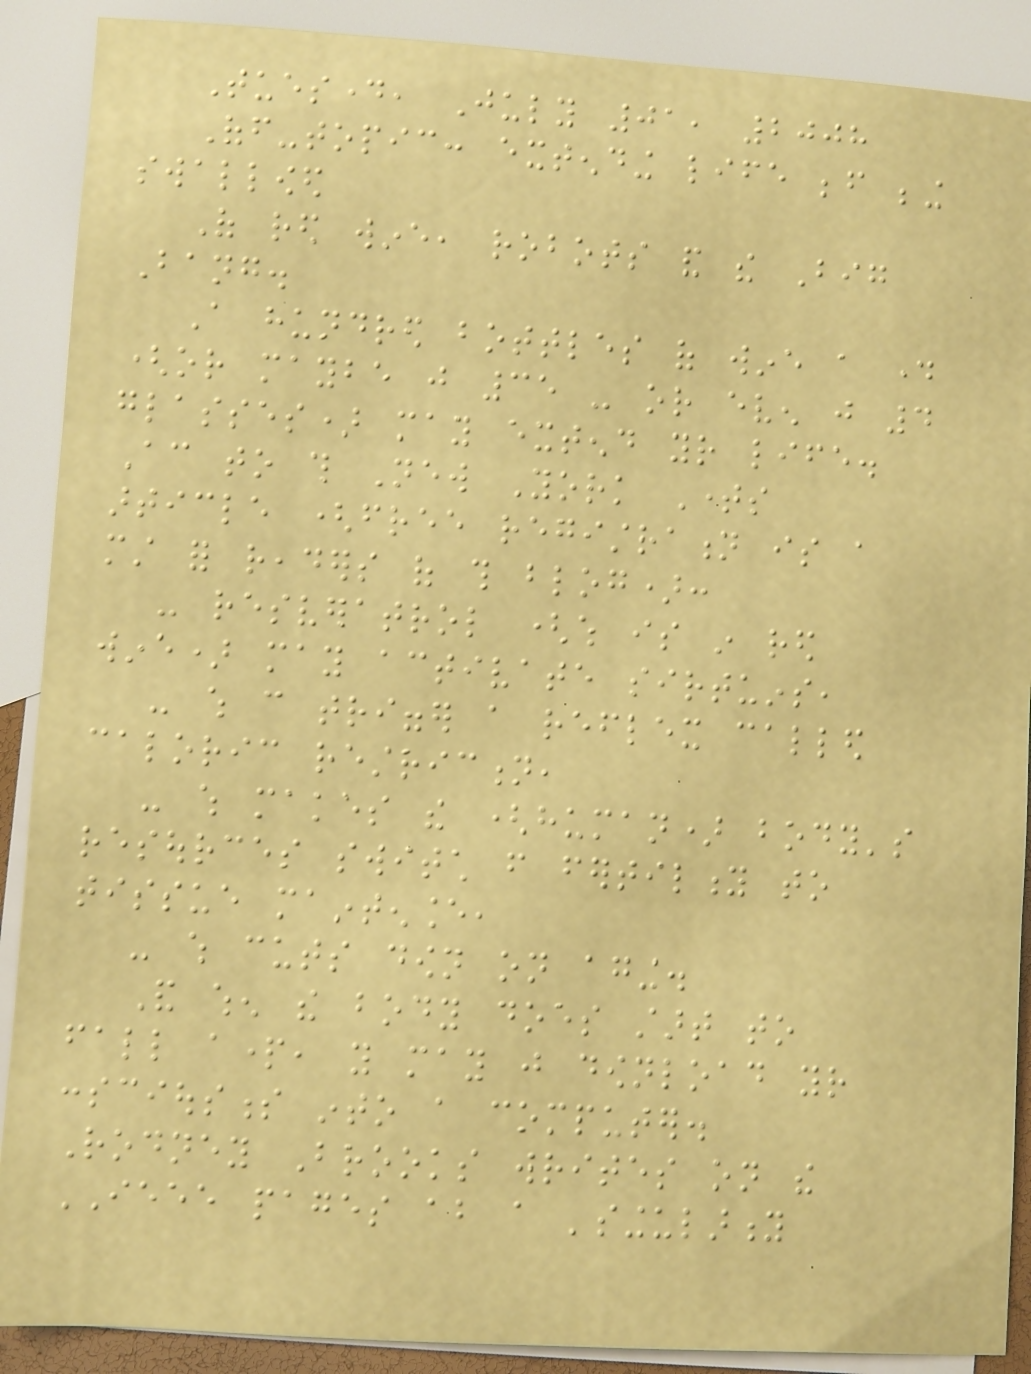Tuesday, July 01, 2008
Off-topic: extending life before being
swallowed
Of red wine, robots and the Big
Bang.
A hundred bottles of wine a day
(or maybe just 35 - or even just 4
glasses) may extend your life.
According to this New York Times
article (free registration is a
must for readers of this blog):
- resveratrol (which is in red
wine) may activate sirtuins,
- which can trigger a reflex called
caloric restriction,
- which makes the (human) body's
resources switch from fertility to
tissue maintenance,
- which cuts down on aging.
And when the body does start to
fall apart, you may just download your
consciousness into a computer.
Rodney Brooks writes on the
IEEE pages about a 'singularity
